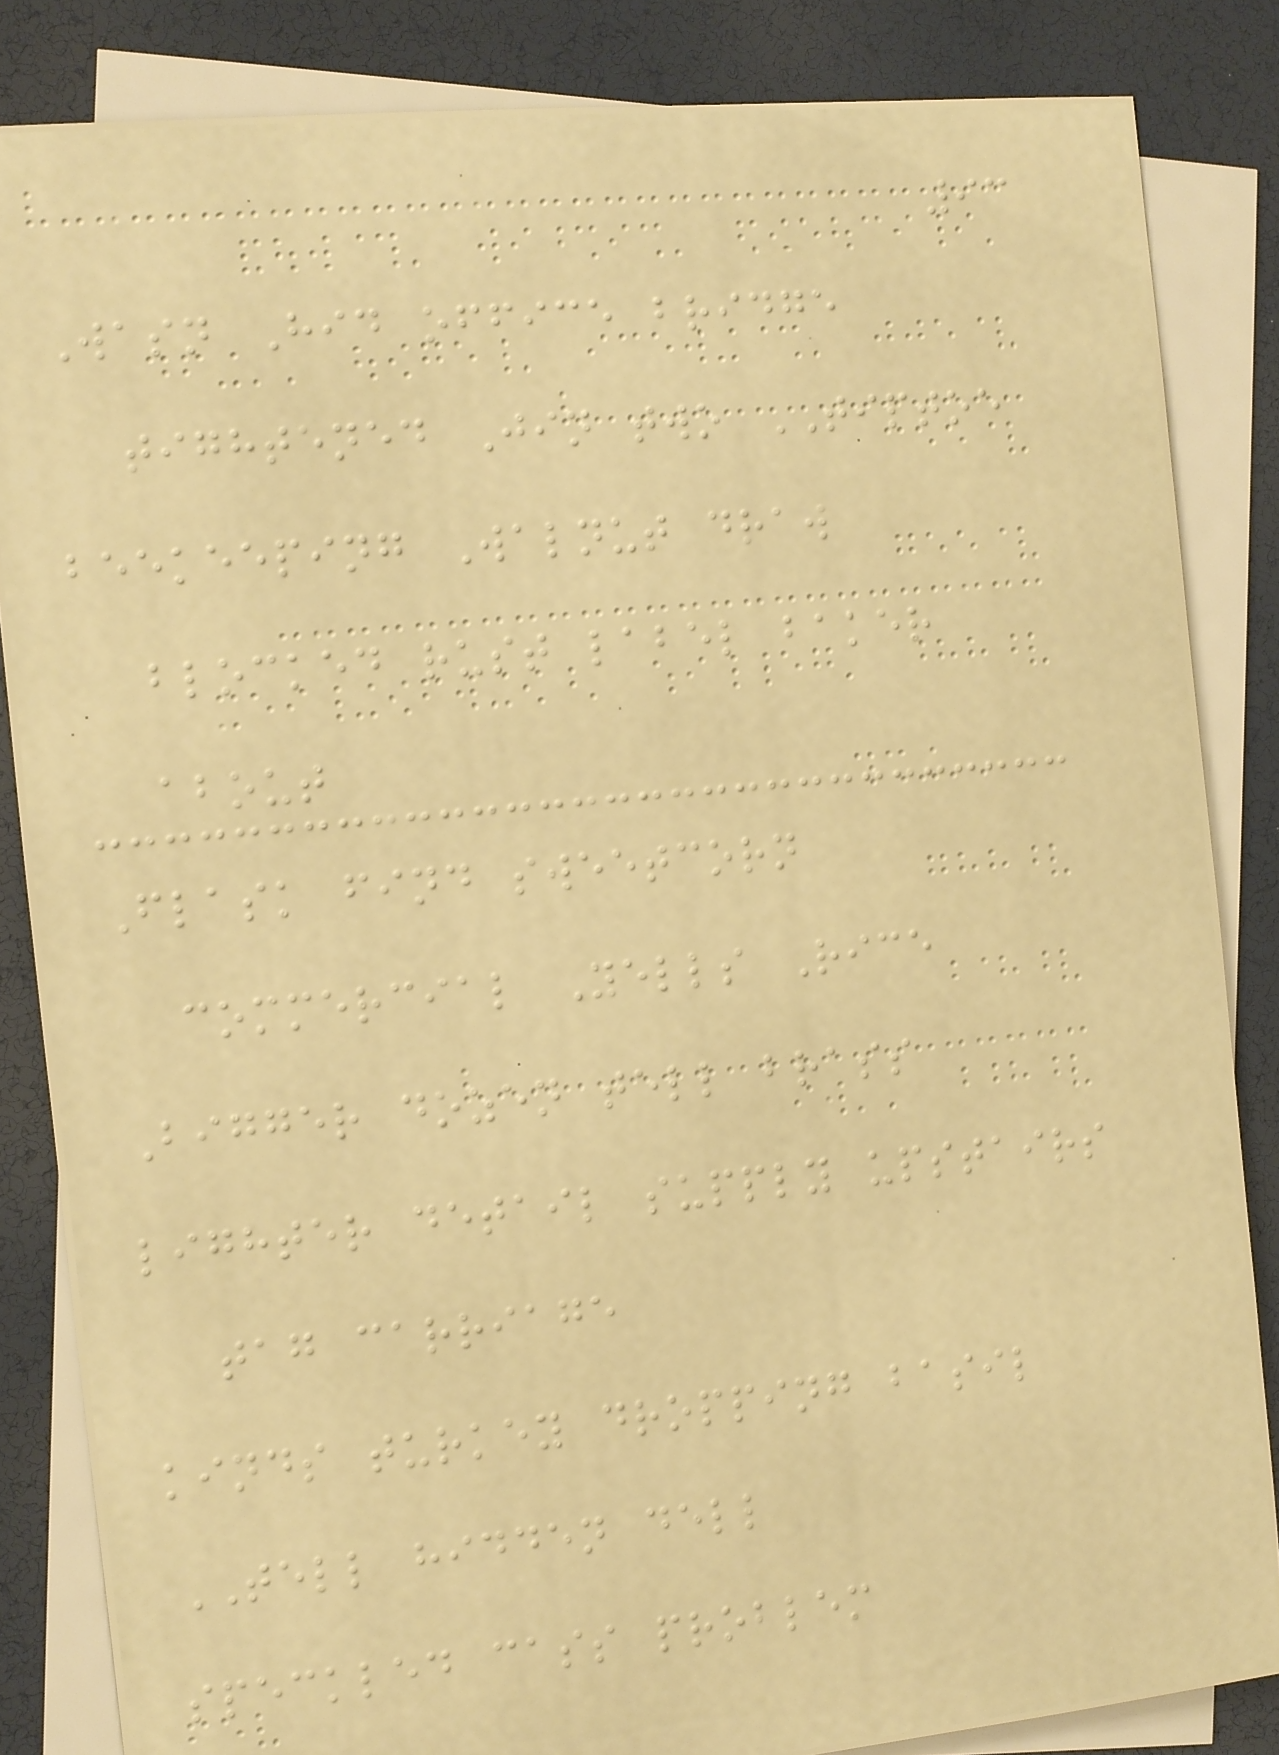93
Wasn Hid office bridge
tightened Jin two TIPTOE
beekeeping Walnut draw
blocked rust label baker
about
Flask find sweetcorn
commercial Yells Rice
Bigger dozen tell brass
lighter detail supply upstairs
tag carriage
kinds turkey dropping basil
TELL hidden dell
speckled cass problem
